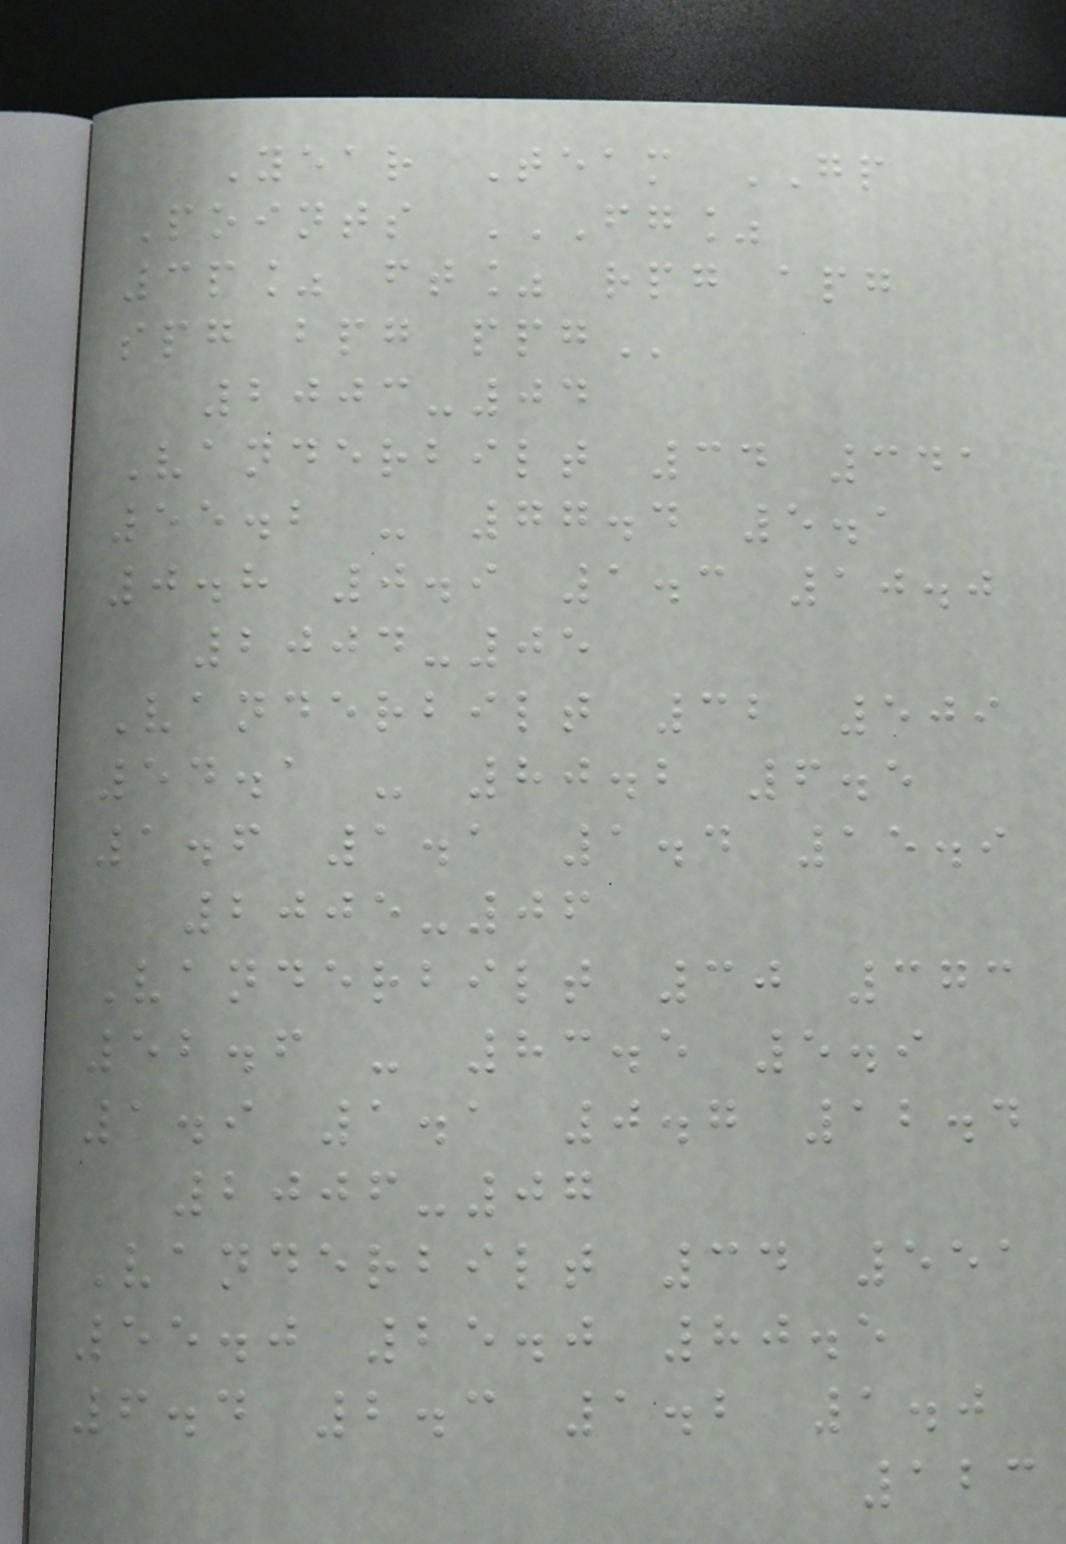Year Team GP
Points FG%
3P% FT% RPG APG
SPG BPG PPG
2003-04
Vanderbilt 34 341
55.2 - 77.4 5.1
0.8 0.9 1.3 10.0
2004-05
Vanderbilt 32 509
54.1 - 80.2 6.5
1.6 1.1 1.4 15.9
2005-06
Vanderbilt 30 373
52.6 - 83.5 5.9
1.9 1.1 0.7 12.4
2006-07
Vanderbilt 34 551
55.0 25.0 80.5
6.4 2.3 1.2 1.0
123
